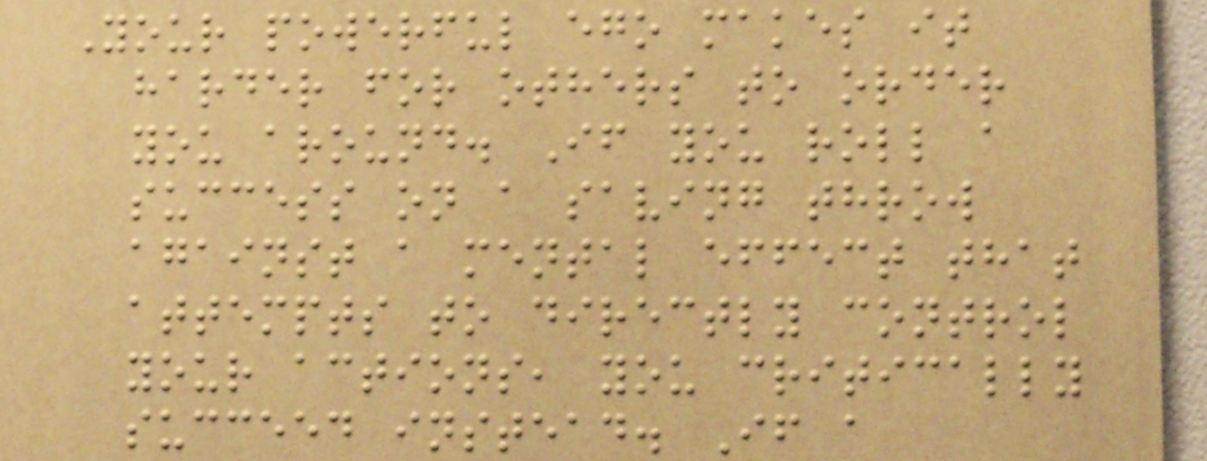Your powerful ego makes it
harder for others to order
you around. If you roll a
success on a saving throw
against a mental effect that
attempts to directly control
your actions, you critically
succeed instead. If a
